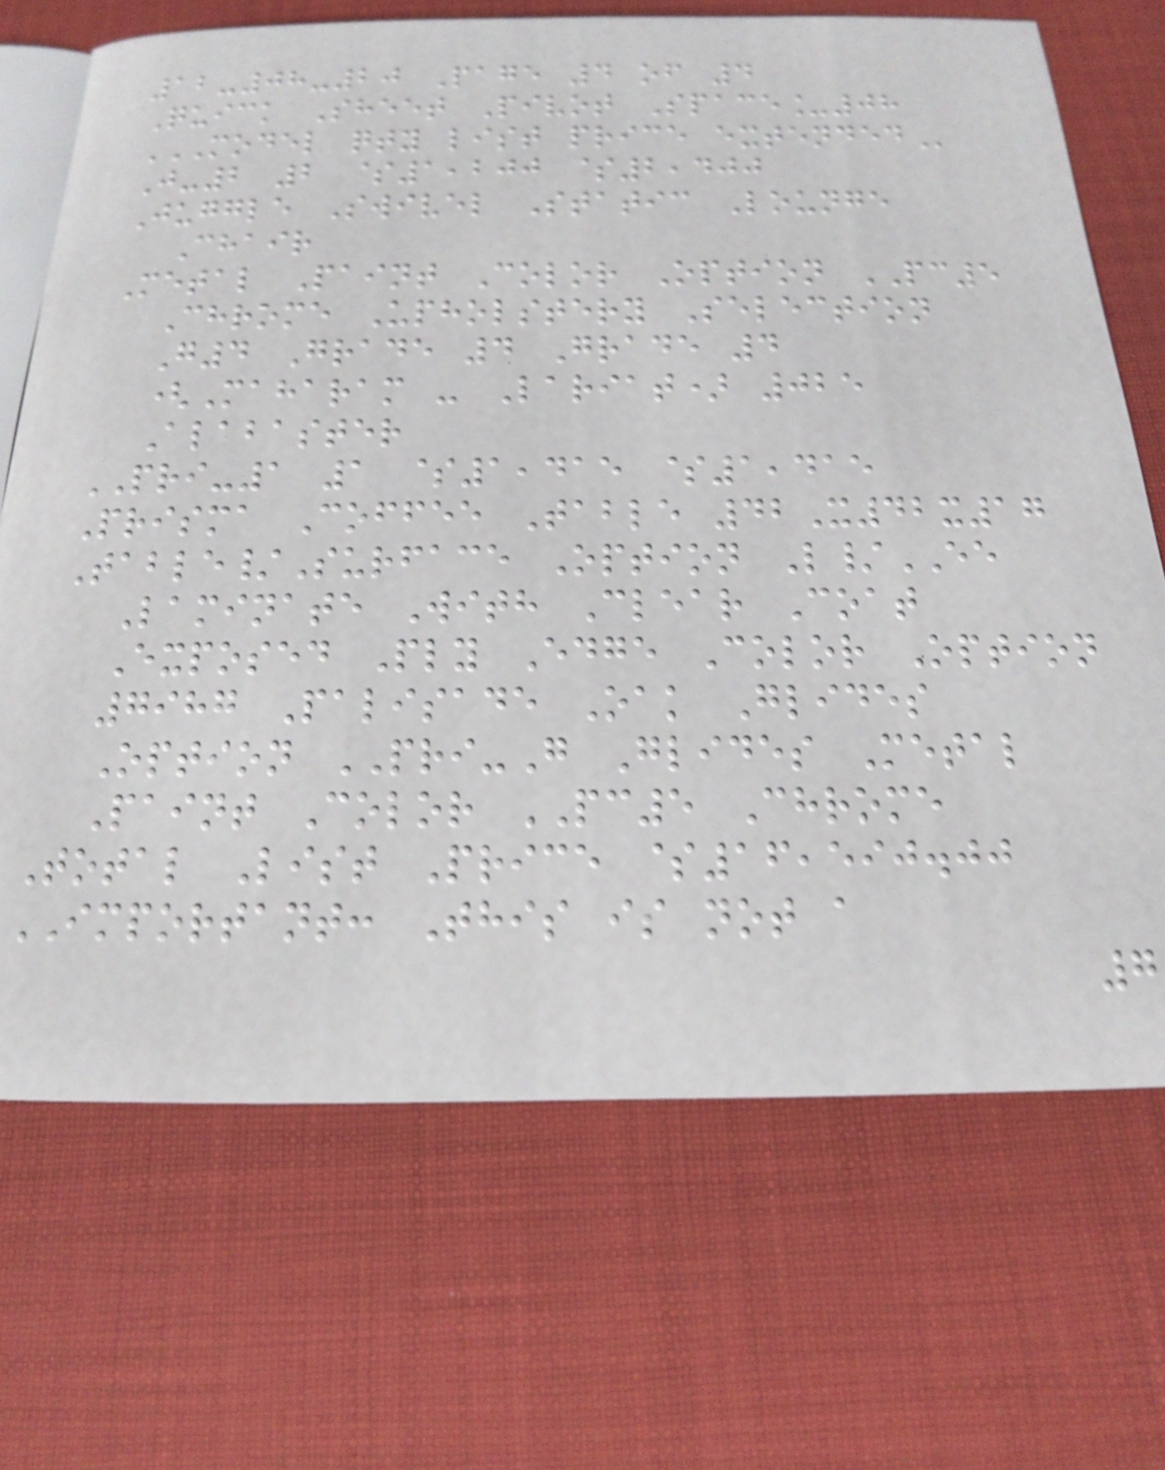12-08-20 Page 4 of 4
Quick Sheet Pivot Space_08
MODEL QTY LIST PRICE EXTENDED
J-2 2 $1,200 $2,400
Juggle Swivel Static Lounge
Chair
Metal Paint Color Option PC5
Chrome Upholstery Selection
G4 Grade 4 Grade 4
(Maharam - Lariat) 025
Alabaster
PRI-1 1 $1,415 $1,415
Prisma Coffee Table 42X42x17
Table/Surface Option L/EE
Laminate With Clear Coat
Exposed Ply Edge Color Option
7987 Palisade Oak Glides
Option PRI-G Glides Metal
Paint Color PC5 Chrome
Total List Price $16,590.00
IMPORTANT: This is not a
7
